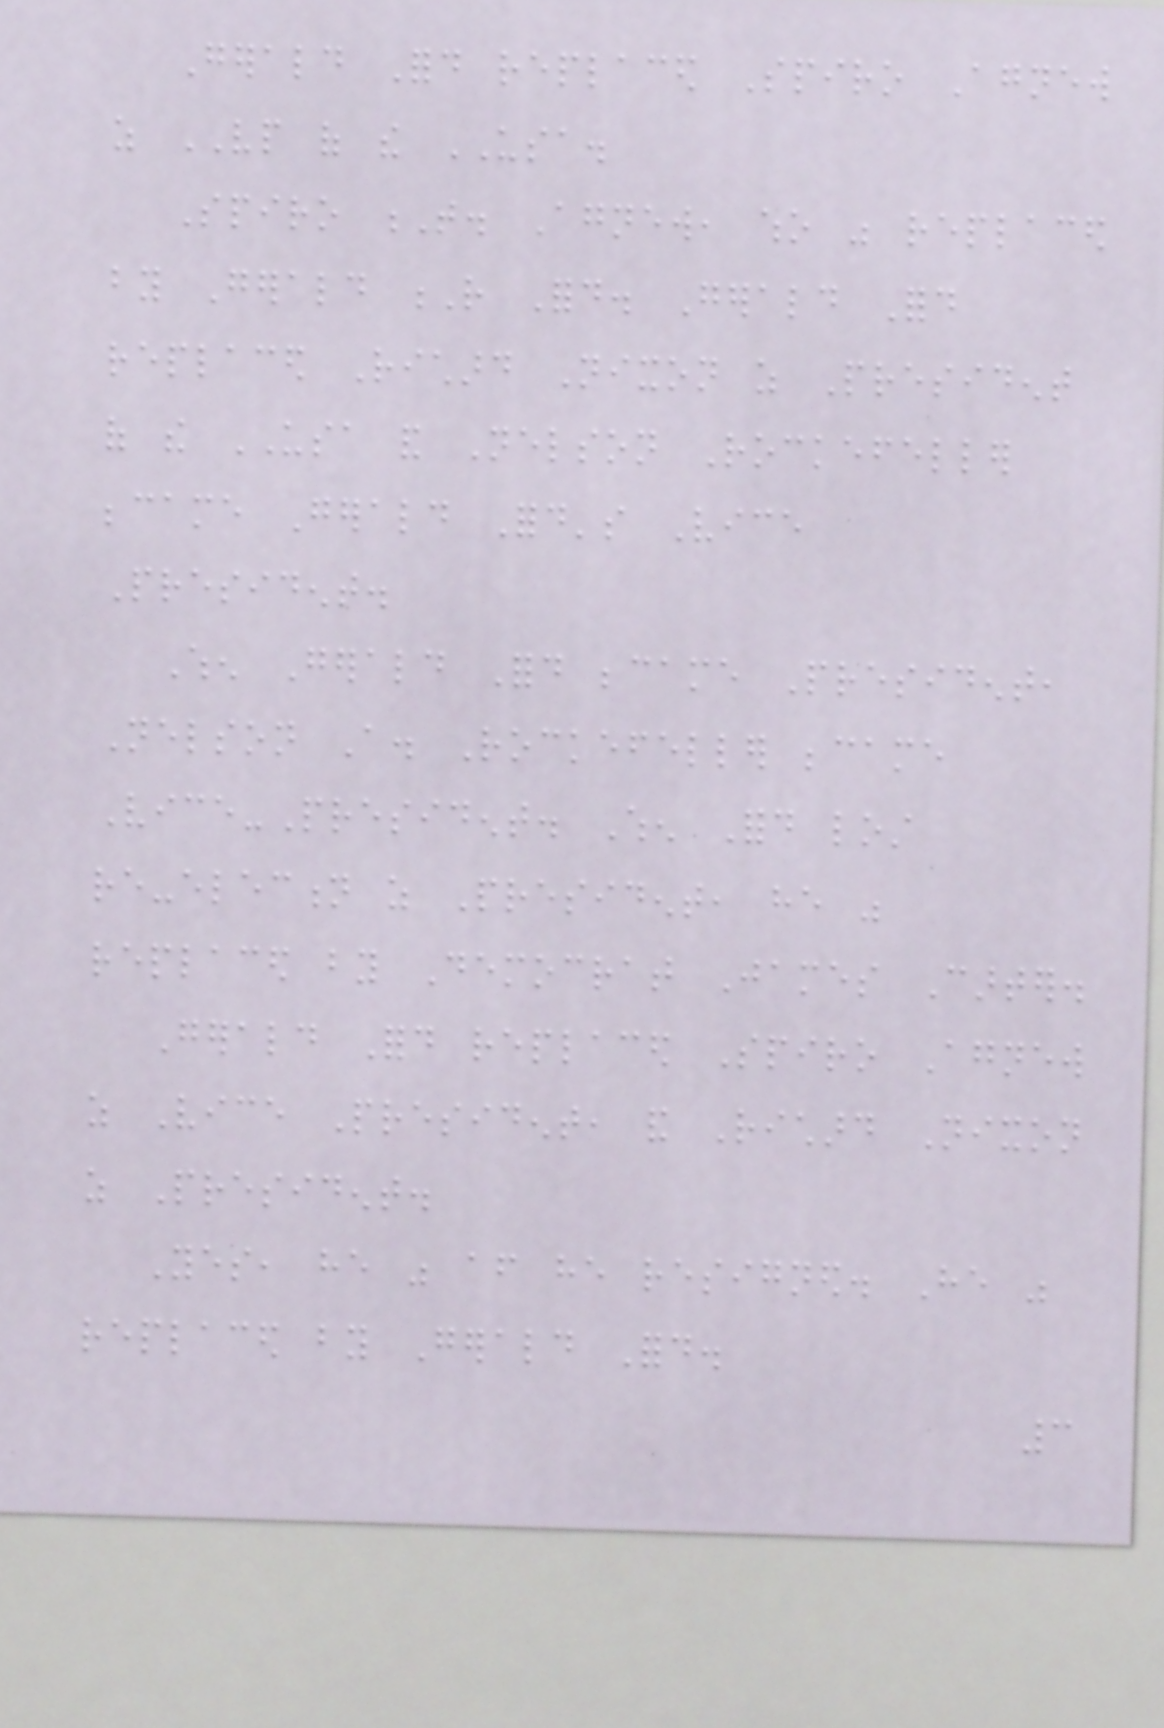Gerald Ford replaced Spiro Agnew
as VP of the USA.
Spiro T. Agnew, who was replaced
by Gerald R Ford. Gerald Ford
replaced Richard Nixon as President
of the USA and Nelson Rockefeller
became Gerald Ford's Vice
President.
When Gerald Ford became President,
Nelson A. Rockefeller became
Vice-President. When Ford lost
re-election as President, he was
replaced by Democrat James Carter.
Gerald Ford replaced Spiro Agnew
as Vice President, and Richard Nixon
as President.
Yes, he was after he resigned. He was
replaced by Gerald Ford.
3
